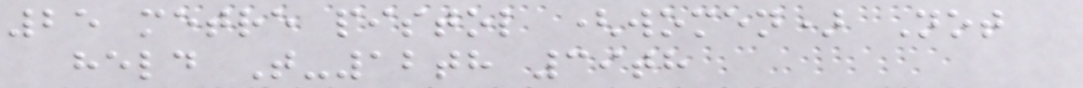25 metre pistol (women) Not
held T-12th 39th
